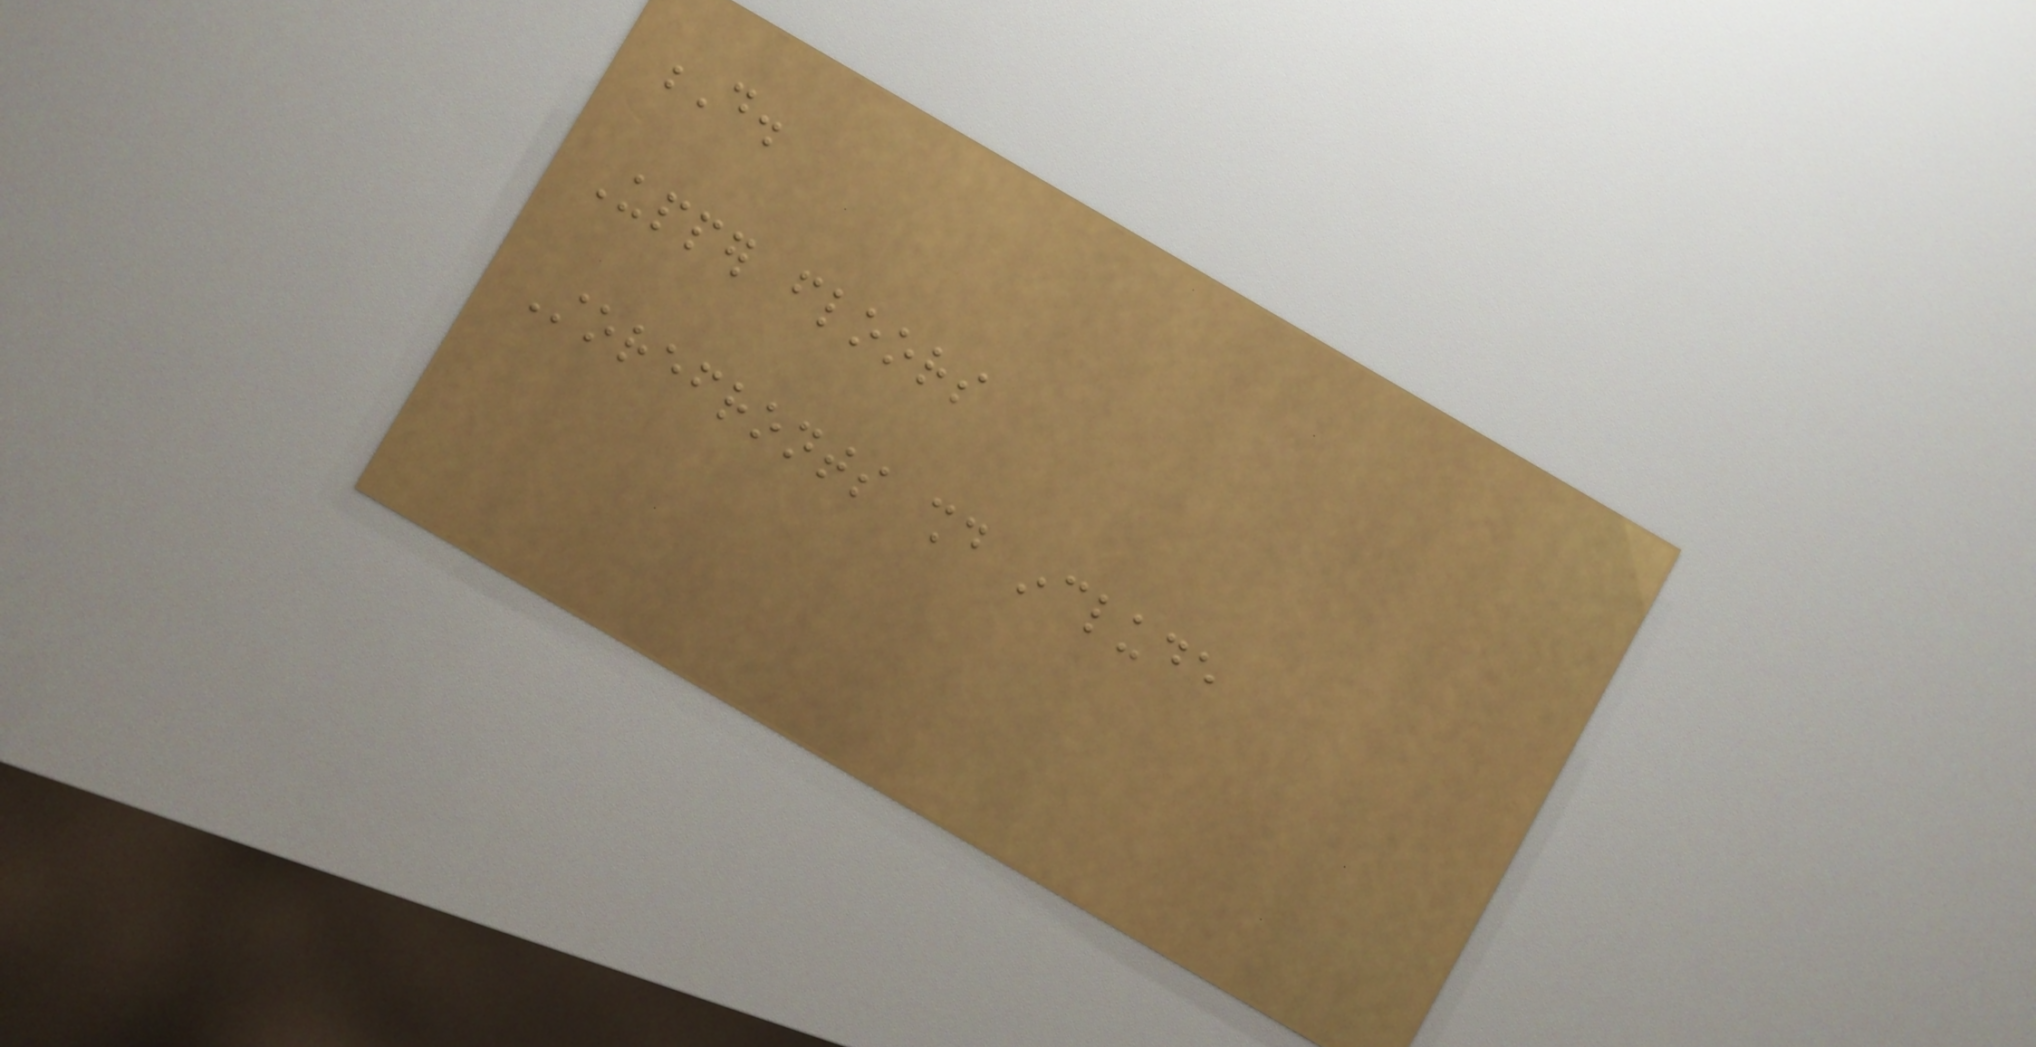D.
Upper floors
Storefronts should include
